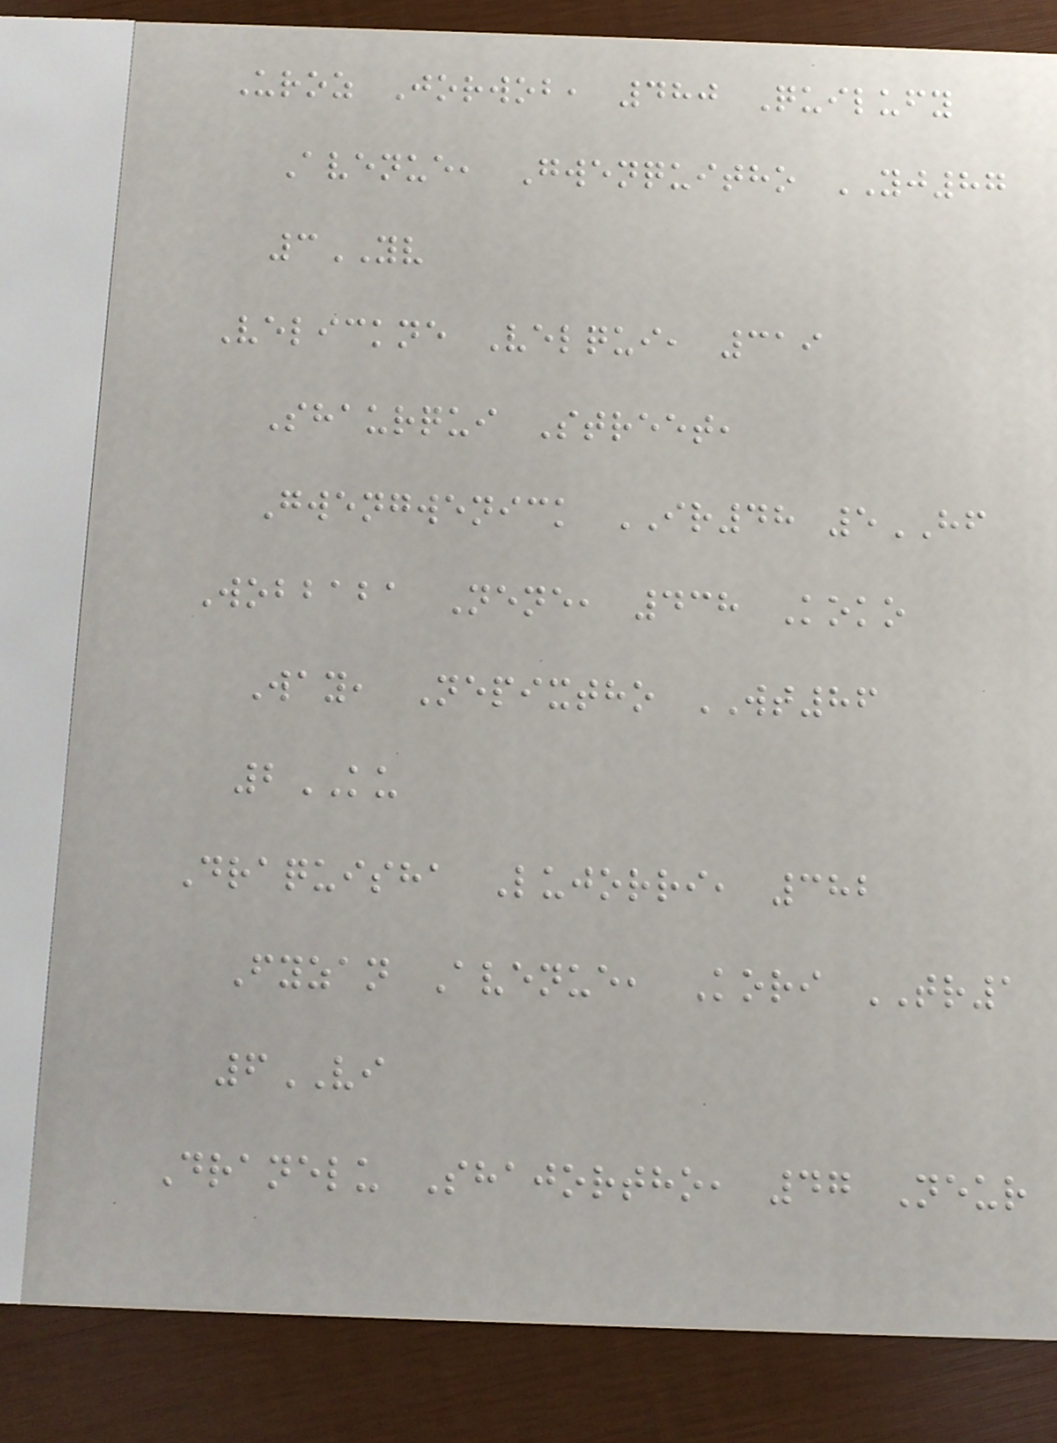Uroz Jorwob, 480 Quilufy
Avenue, Gwenquitho YJ87
3YV
Velickne Velqui, 319
Shaurqui Street,
Gwengwenick IR48 5HF
Wobbaba Nene, 438 Koko
Way, Nepixtho WT86
2KU
Draquisha Lujorri, 382
Fyzan Avenue, Kori TR1
6VI
Dranelu Shajortho, 47 Neur
